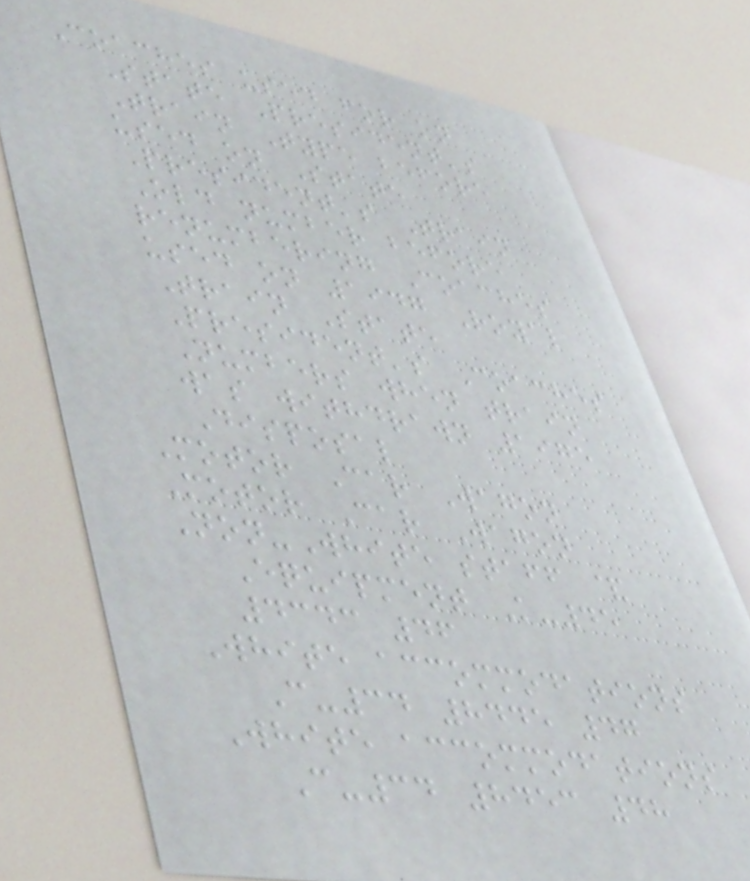Coaches used for on
State President's
Train Type before
used on State
President's Train
Old number before
renumbering Coaches
used on 1947 Royal
Train State
President's Coaches
Numbers when train
was withdrawn 1975
Disposal
Motor Car Wagon
Motor Car Wagon
Non-White staff &
Equipment K-45
4343 46
White accommodations
C-34 8445 47
White accommodations
C-34 8453 48
